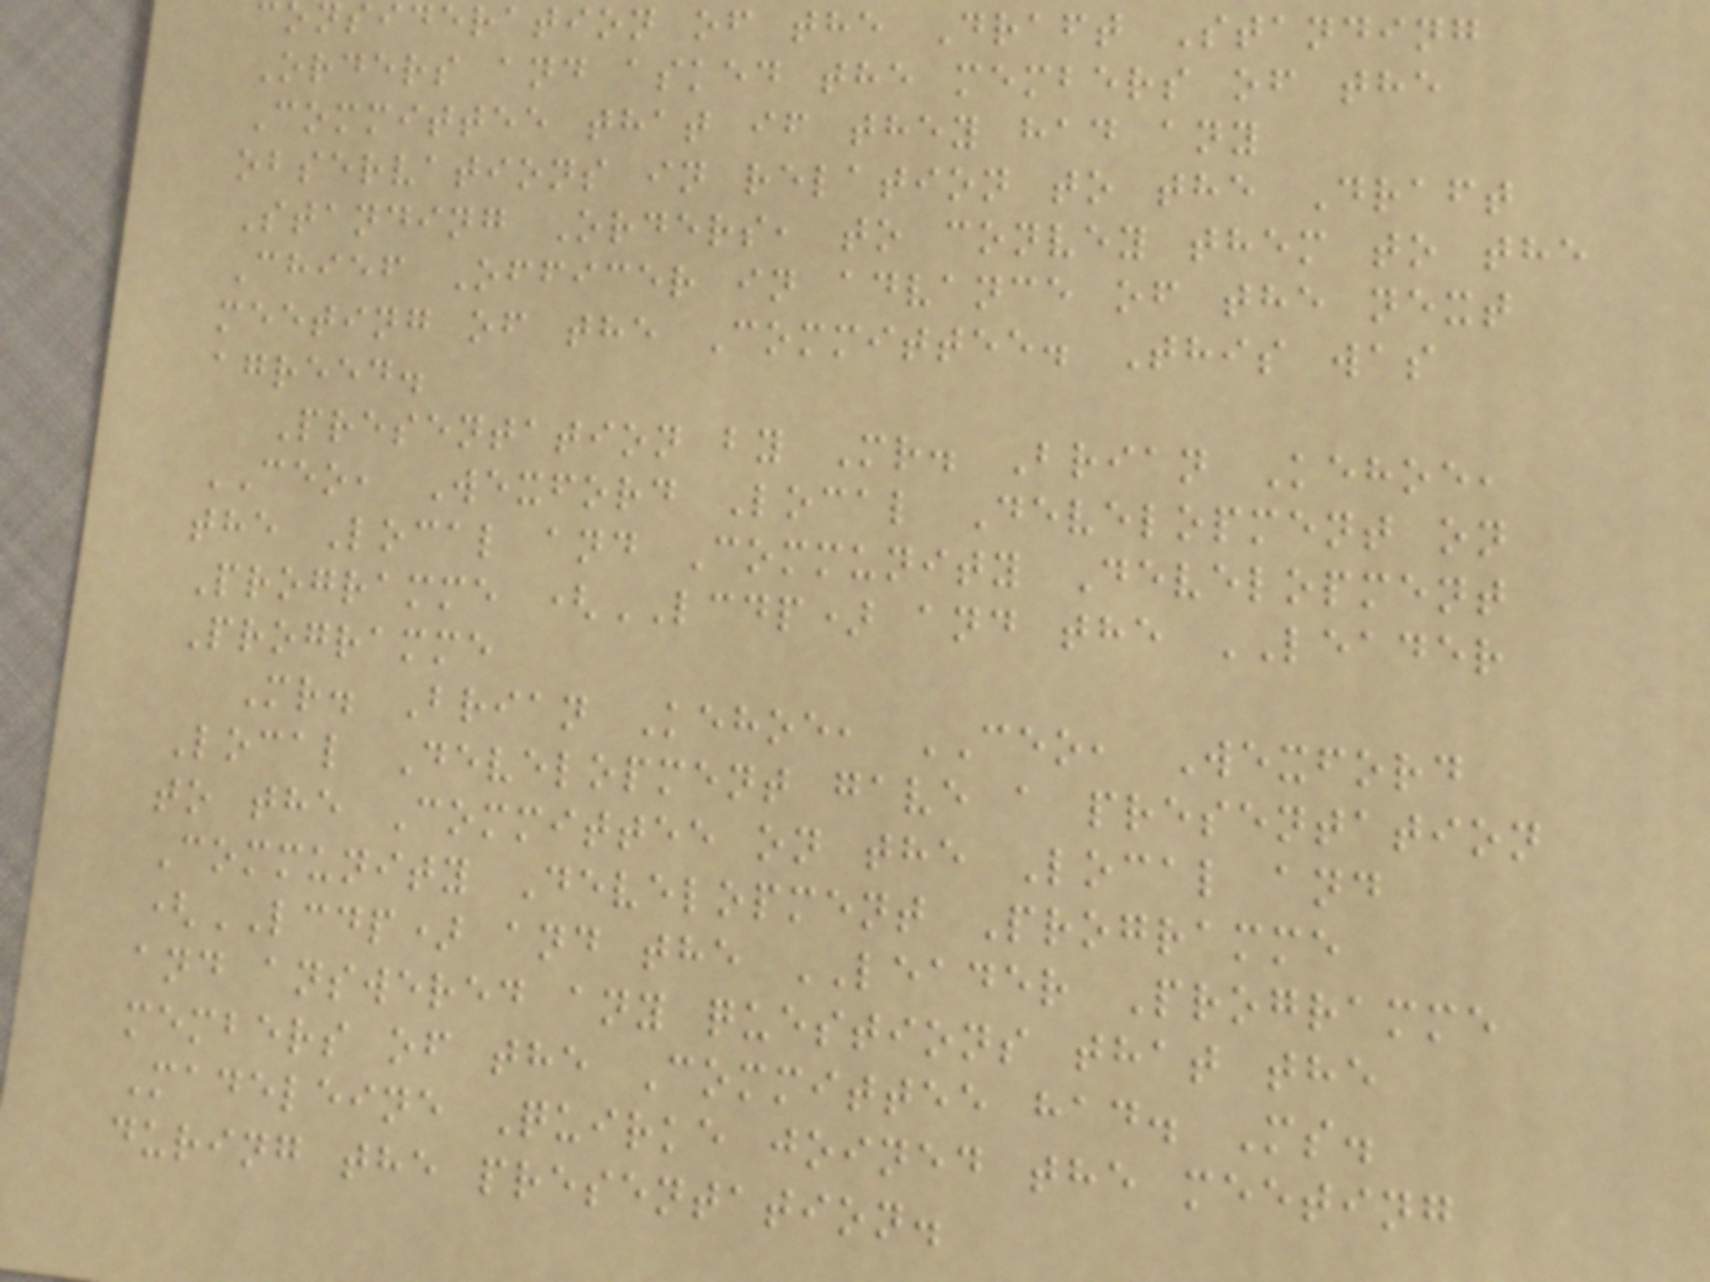consideration of the Draft Standing
Orders and asked the members of the
Committee that if they had any
observations in relation to the Draft
Standing Orders, to convey them to the
Chief Officer in advance of the next
meeting of the Committee. This was
agreed.
Presentation by Mr. Brian Kehoe,
CEO, Wexford Local Development on
the Local and Community Development
Programme (LCDP) and the LEADER
Programme
Mr. Brian Kehoe, CEO, Wexford
Local Development gave a presentation
to the Committee on the Local and
Community Development Programme
(LCDP) and the LEADER Programme
and answered any questions that the
members of the Committee had. Ms.
Madeleine Quirke joined the meeting
during the presentation.
